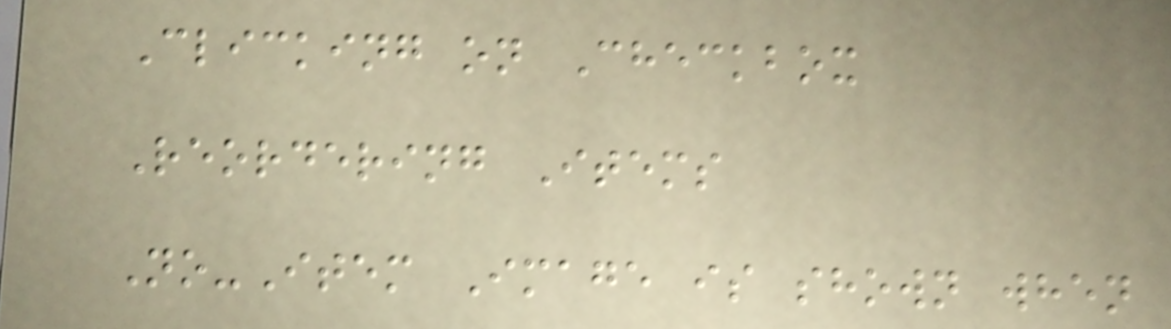Clicking on Checkbox
Reordering Items
No-Item Image is shown when
